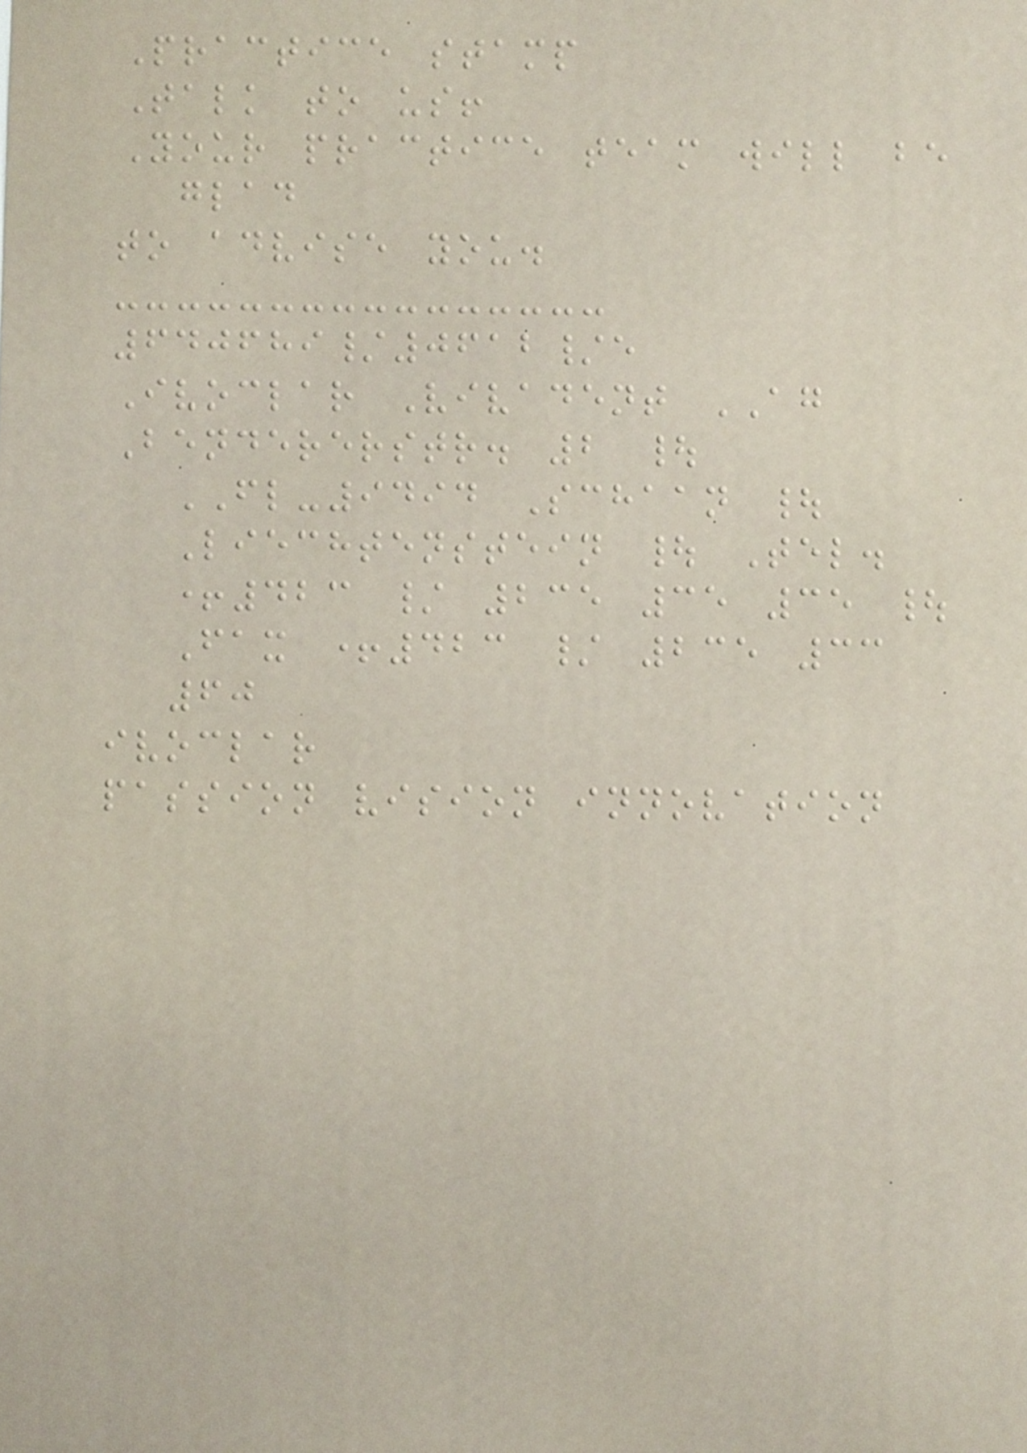Practice stamp
Talk to us!
Your practice team will be
glad
to advise you.
640689/0612/e
Ivoclar Vivadent AG
Bendererstr. 2 |
FL-9494 Schaan |
Liechtenstein | Tel.
+423 / 235 35 35 |
Fax +423 / 235 33
60
ivoclar
passion vision innovation
